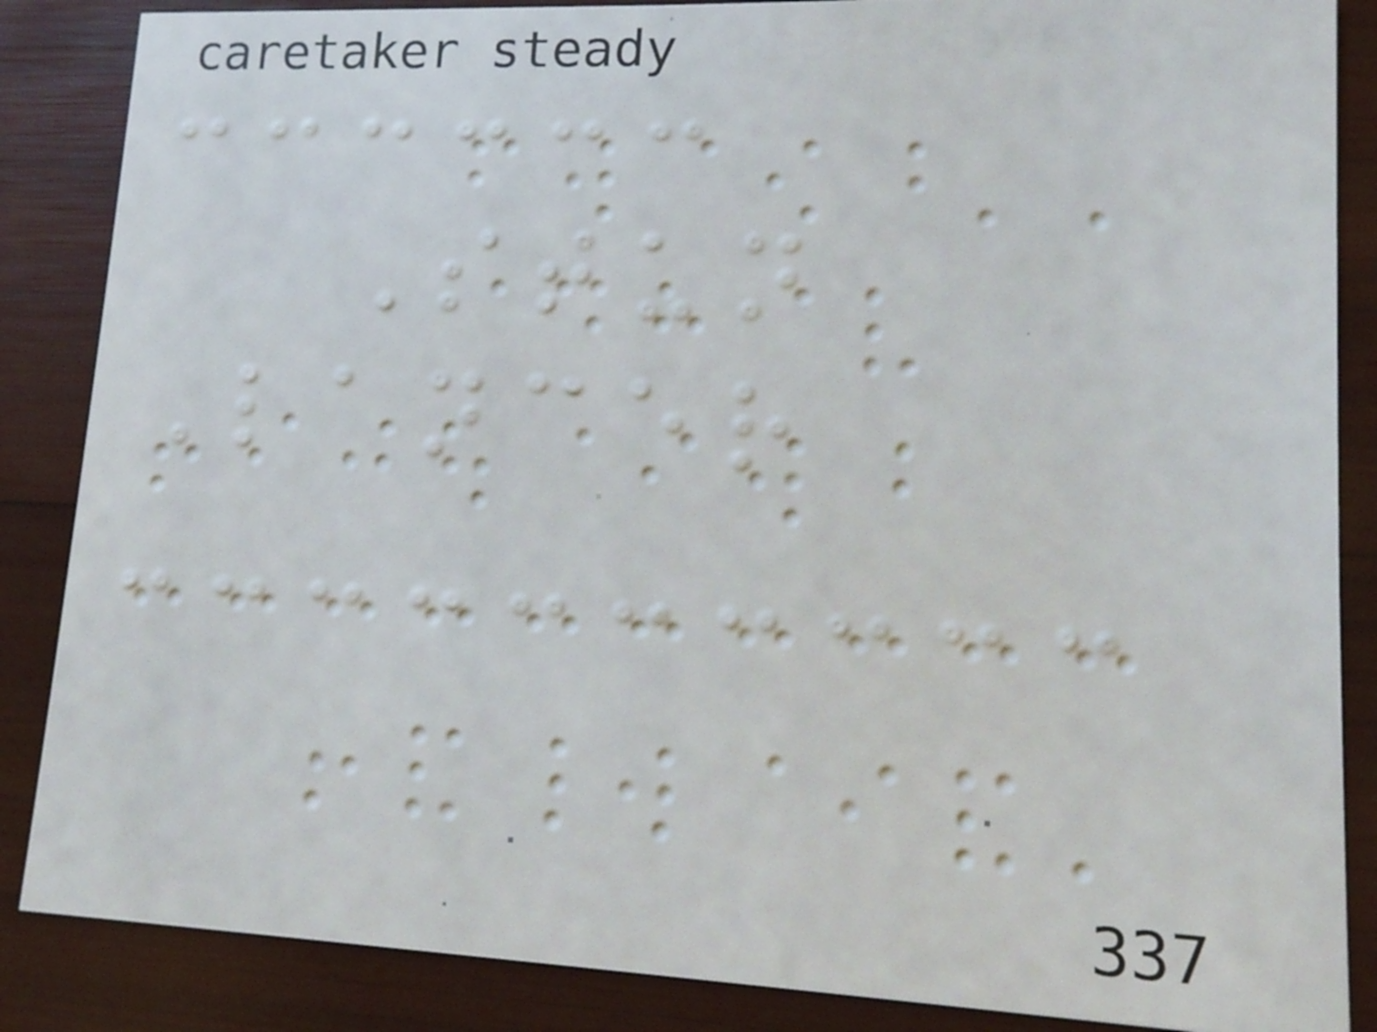Stun
Lancer
